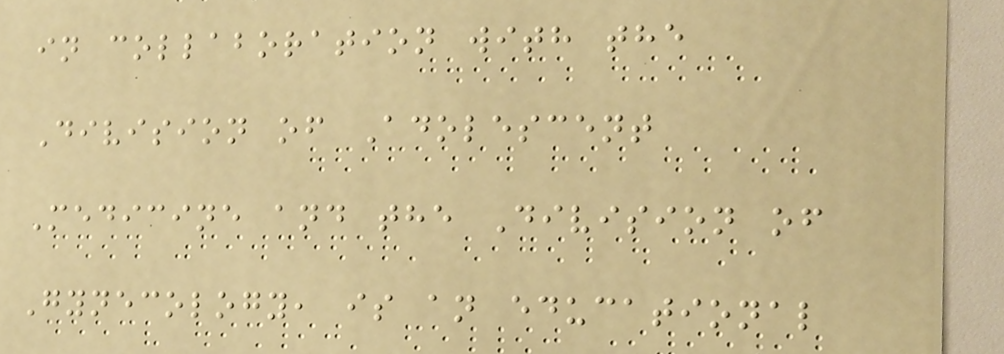in collaboration with the
Division of Adolescent
Medicine and the Division of
Gynecology, is an educational
